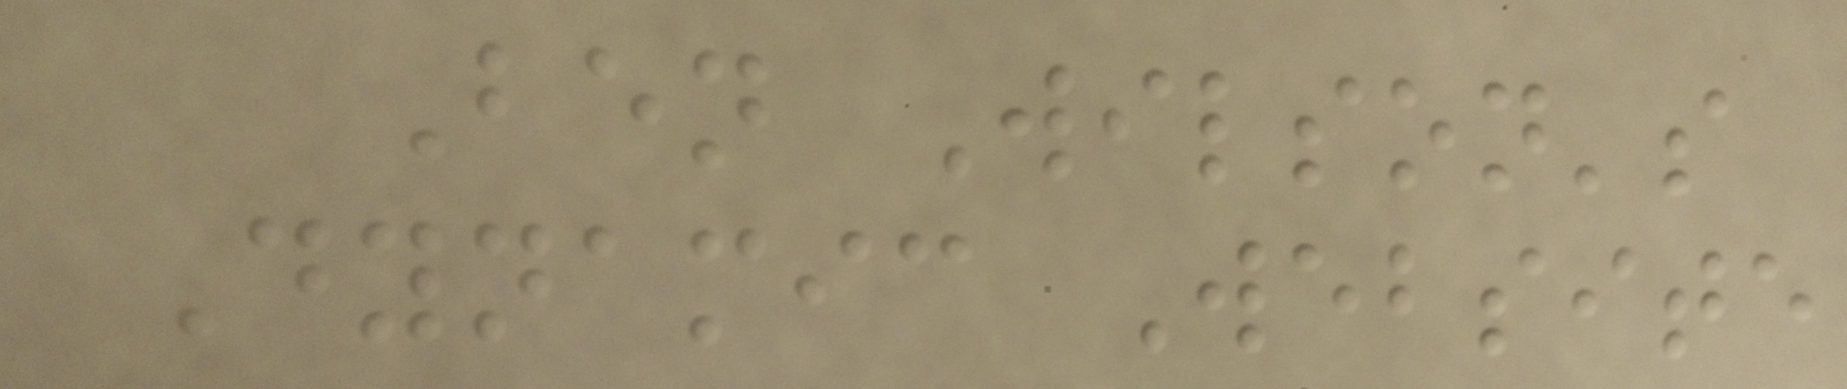Ben Wilson's
Dynamic Website
